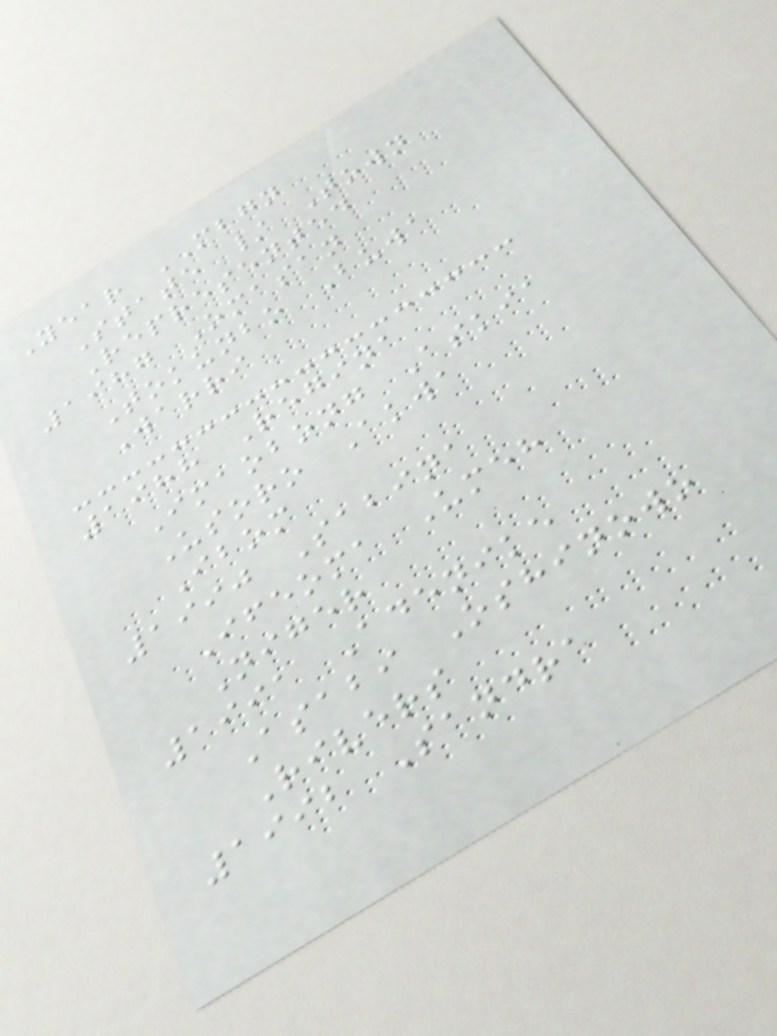Year MBGN
State / Town
Represented
1987 Omasan
Tokunbo Buwa
Warri
1988 Regina
Imaobong Askia
Usoro Akwa
Ibom
1990 Sabina
Ifeoma Umeh
Niger
1991 Adenike
Asabi Oshinowo
Rivers
1992 Sandra
